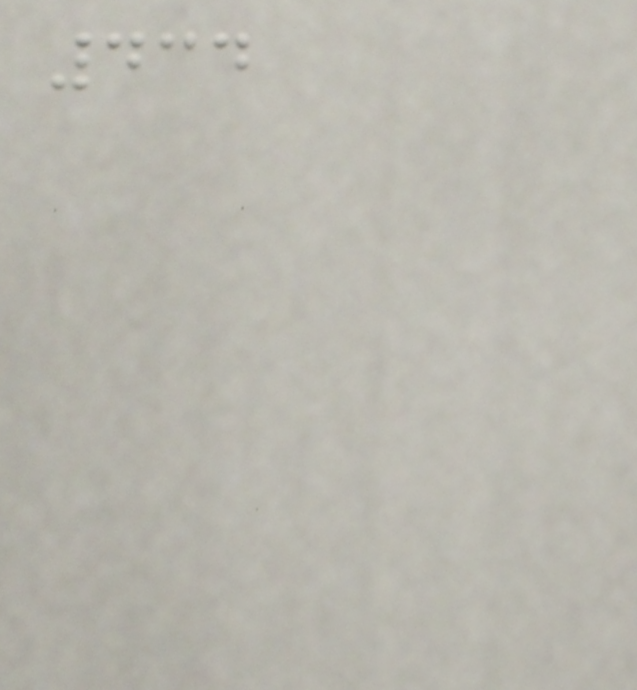434
